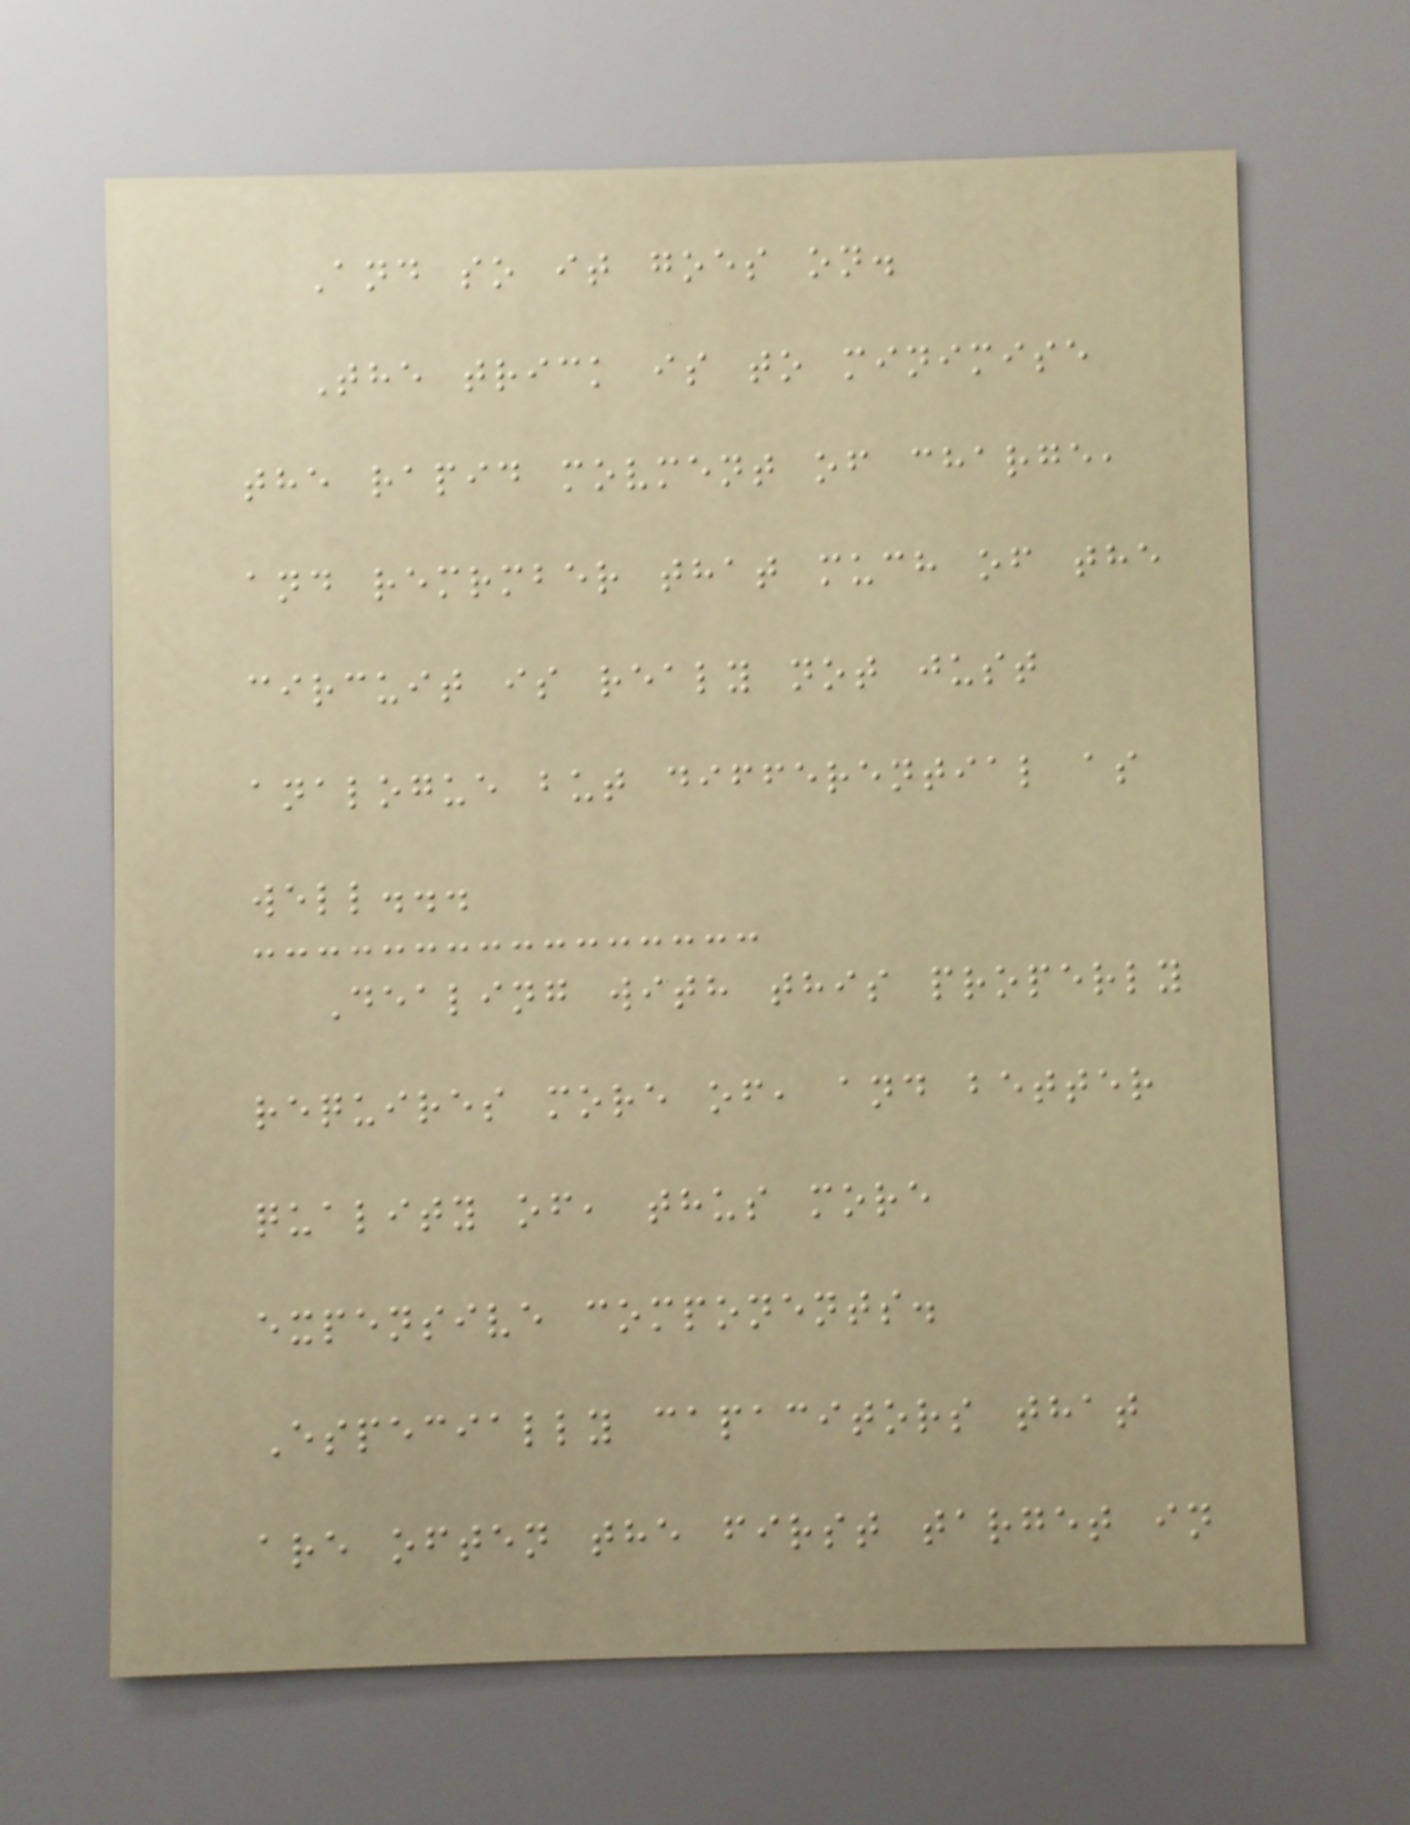And so it goes on.
The trick is to minimise
the rapid movment of charge,
and remrmber that much of the
circuit is realy not just
analogue but differential as
well...
Dealing with this properly
requires more of, and better
quality of, thus more
expensive components.
Especially capacitors that
are often the first target in
